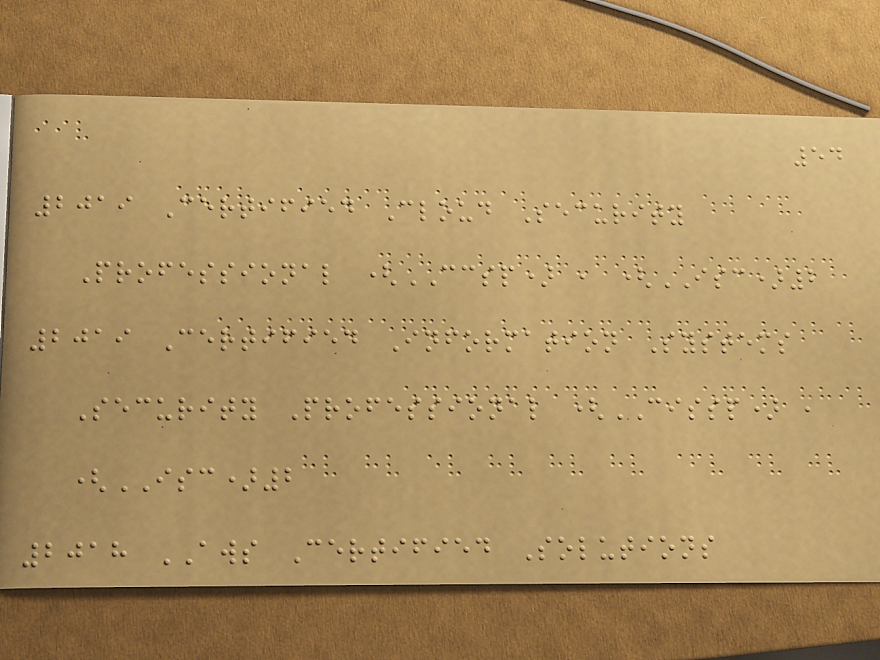54
2019 Certified Cloud Security
Professional (CCSP) , (ISC)2
2019 Certified Information Systems
Security Professional (CISSP) ,
(ISC)2
2018 AWS Certified Solutions
